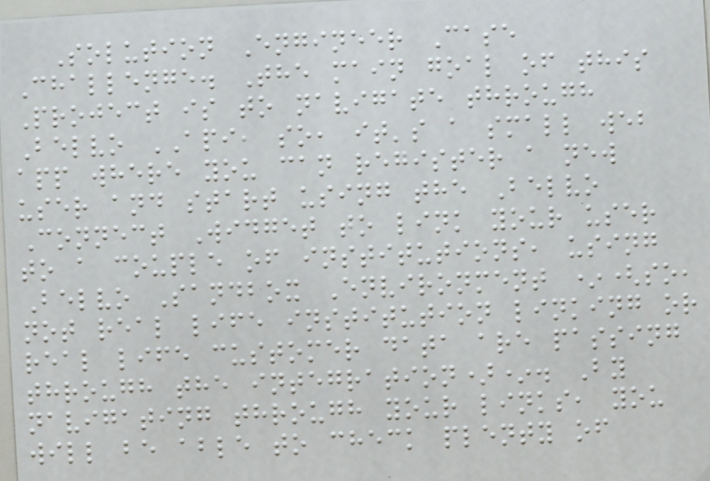Solution Engineer Case
Challenge. The main goal of this
Project is to navigate through
Belvo API, so, it's a small web
app where you can register a new
user and start using the Belvo
Connect Widget to link your user
to a couple of institutions, using
Belvo Sandbox Environment *(so,
not real life institution linking or
real life customer data are passing
through the integration)*. By
navigating through your links, you
will be able to check plenty of
